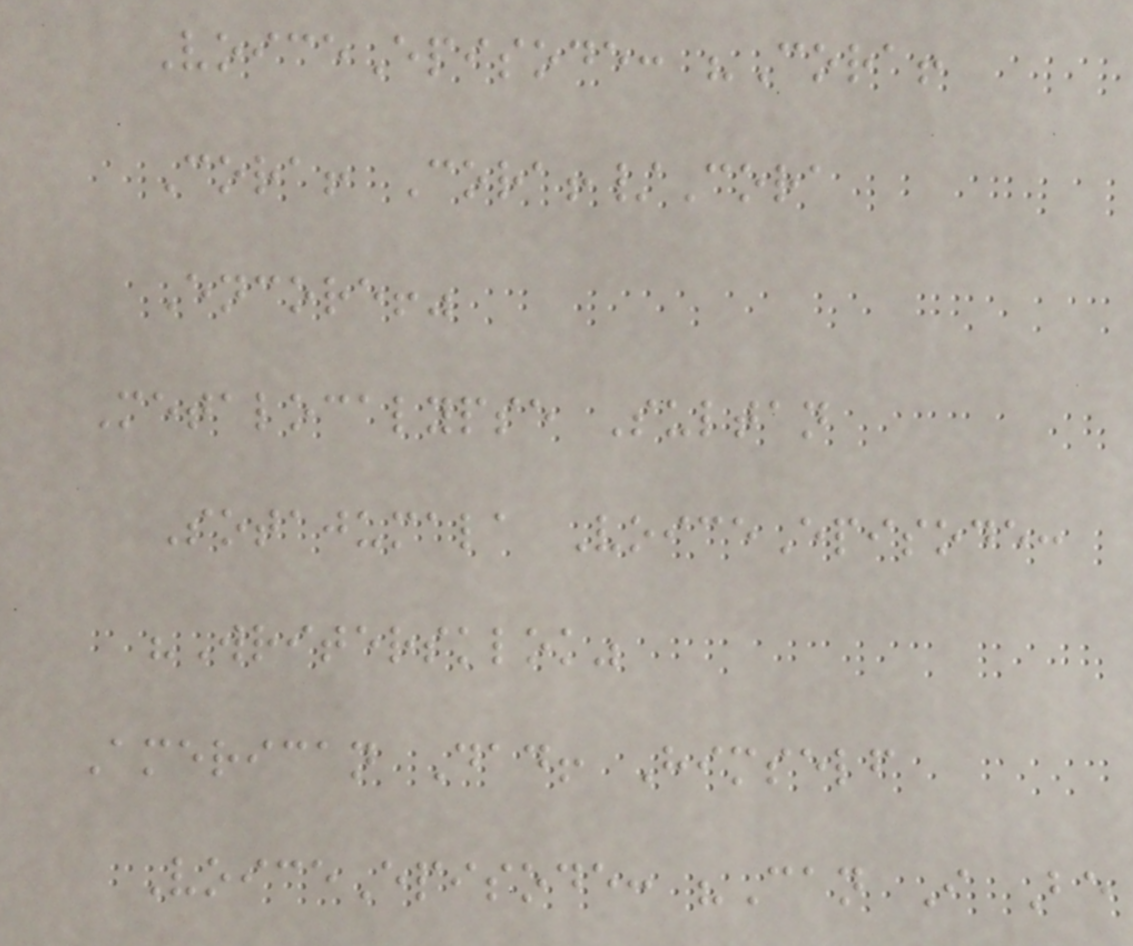VoiceEpisode: "Cora!
Cora! Cora!/Cora
Encore!"
Metalocalypse Sultan
Sotajumala VoiceEpisode:
"Writersklok"
American Dad! Himself
VoiceEpisode: "Can I Be
